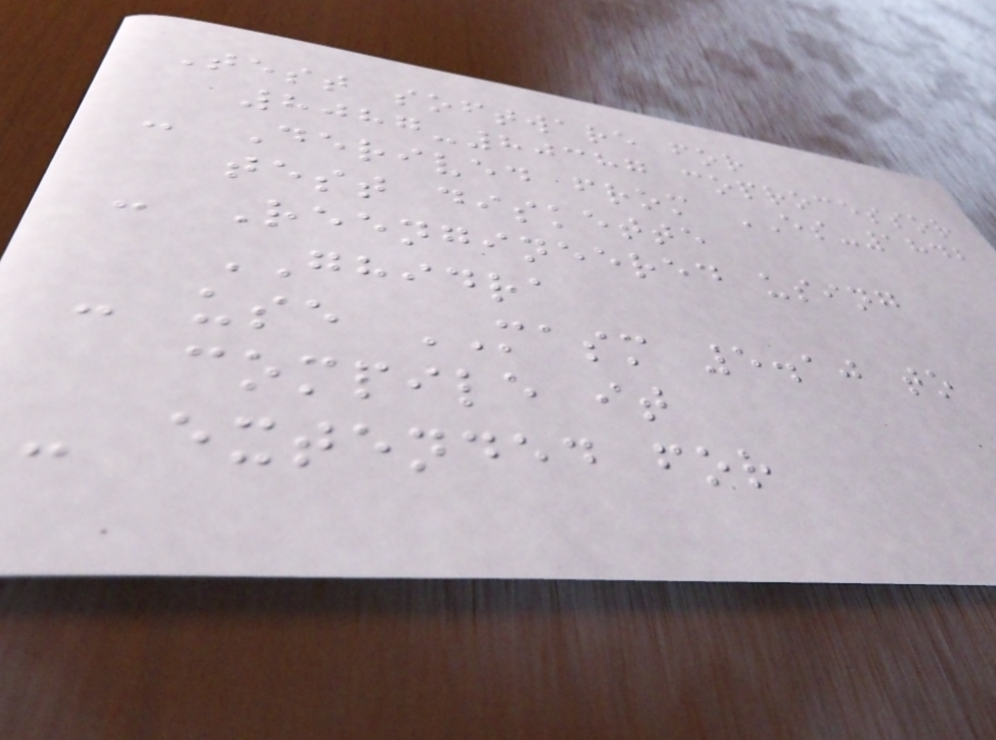Test software for
8087-80387 coprocessor
- Derived from ES-1842
test diskette
- Reengineered using
GHIDRA
- use MASM 5.10 to
compile it
- extended for
